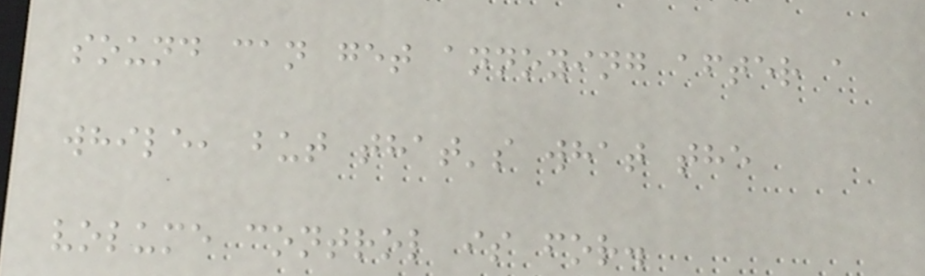sound can get annoying after a
while, but that's what the
volume control is for.
